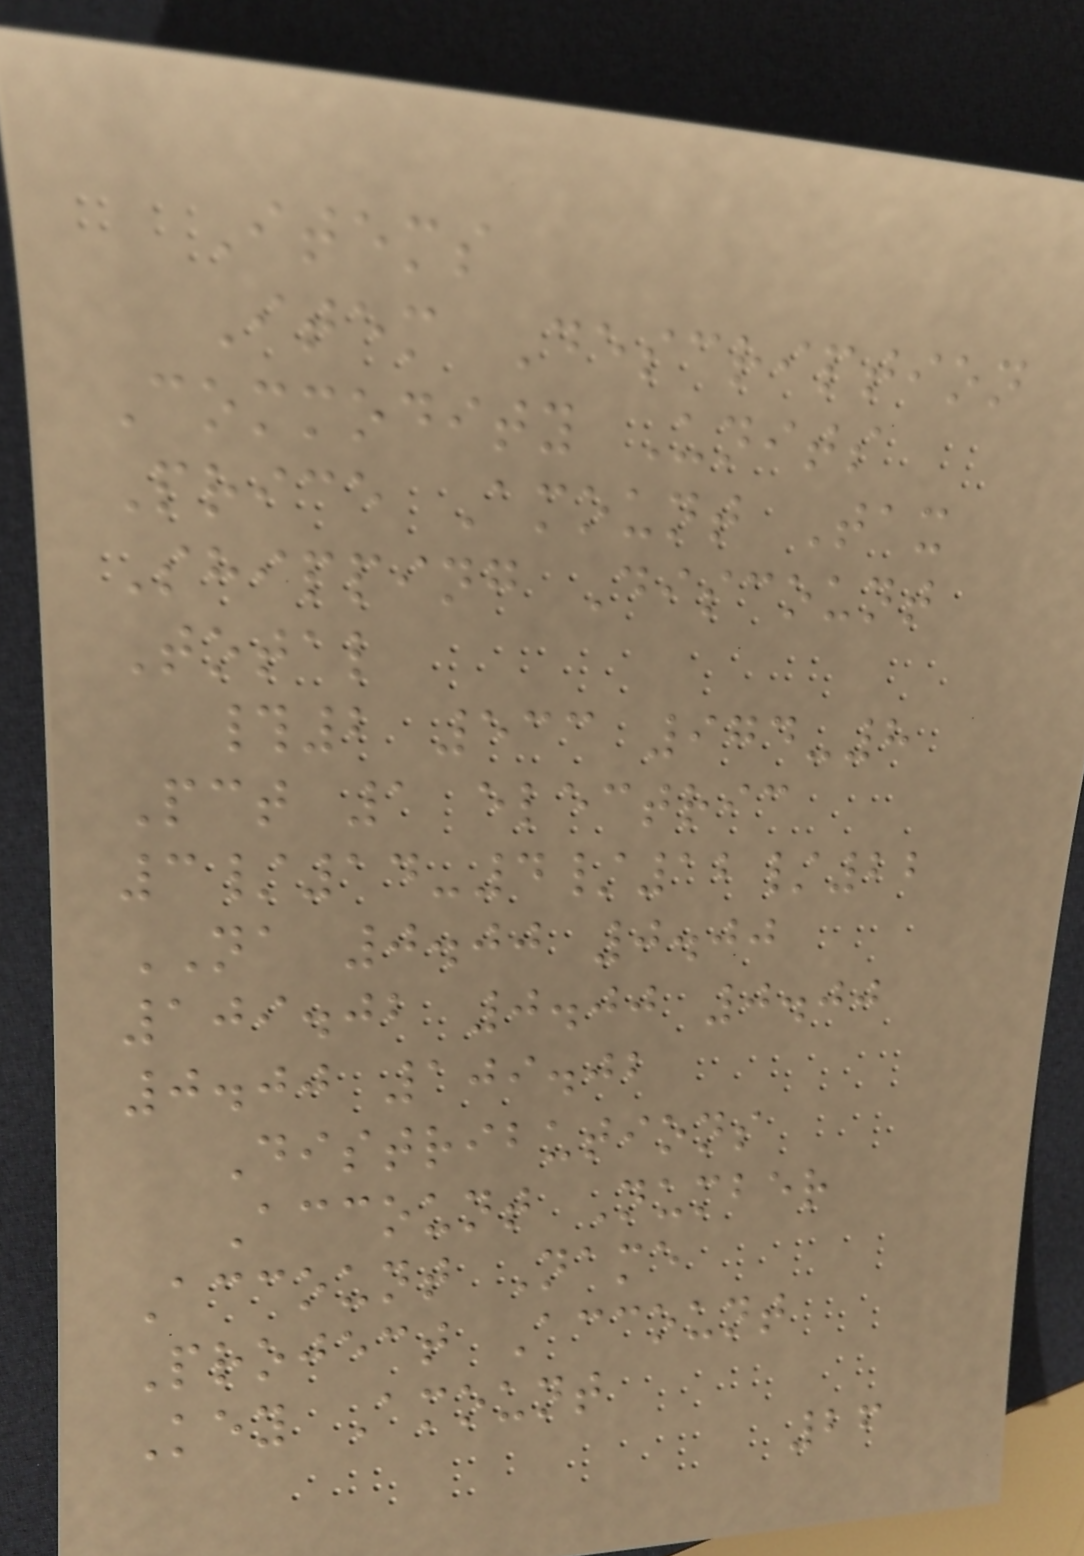Items
Item Description
Commodity Units
Price Amount Tax
Shipping Discount
Total
#2 533 974-8
Pct 1 electric
3/14-4/12/22
NA 0.00 0.00
109.02 0.00 0.00
0.00 109.02
Distributions
Account Number
Account Name
Project Account
Key Amount
26
